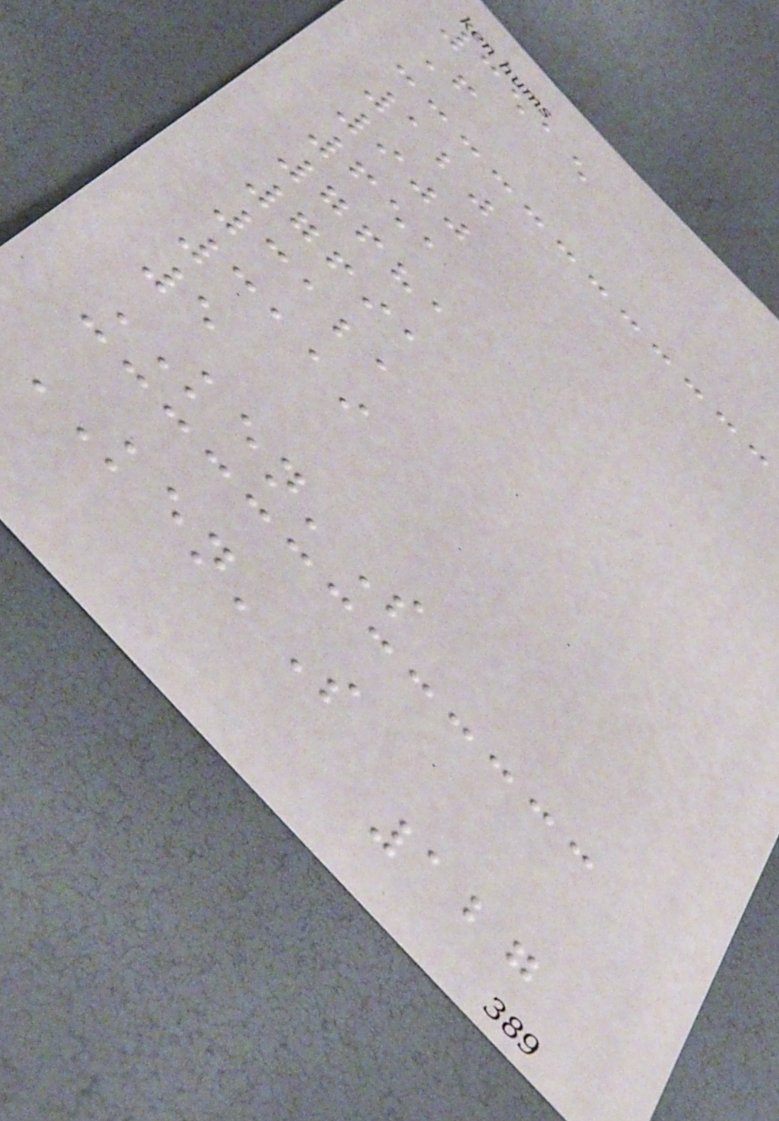3515
F
120
900
651
7681
7691
3121
3119
5
KEN'S
KEN'S
127
